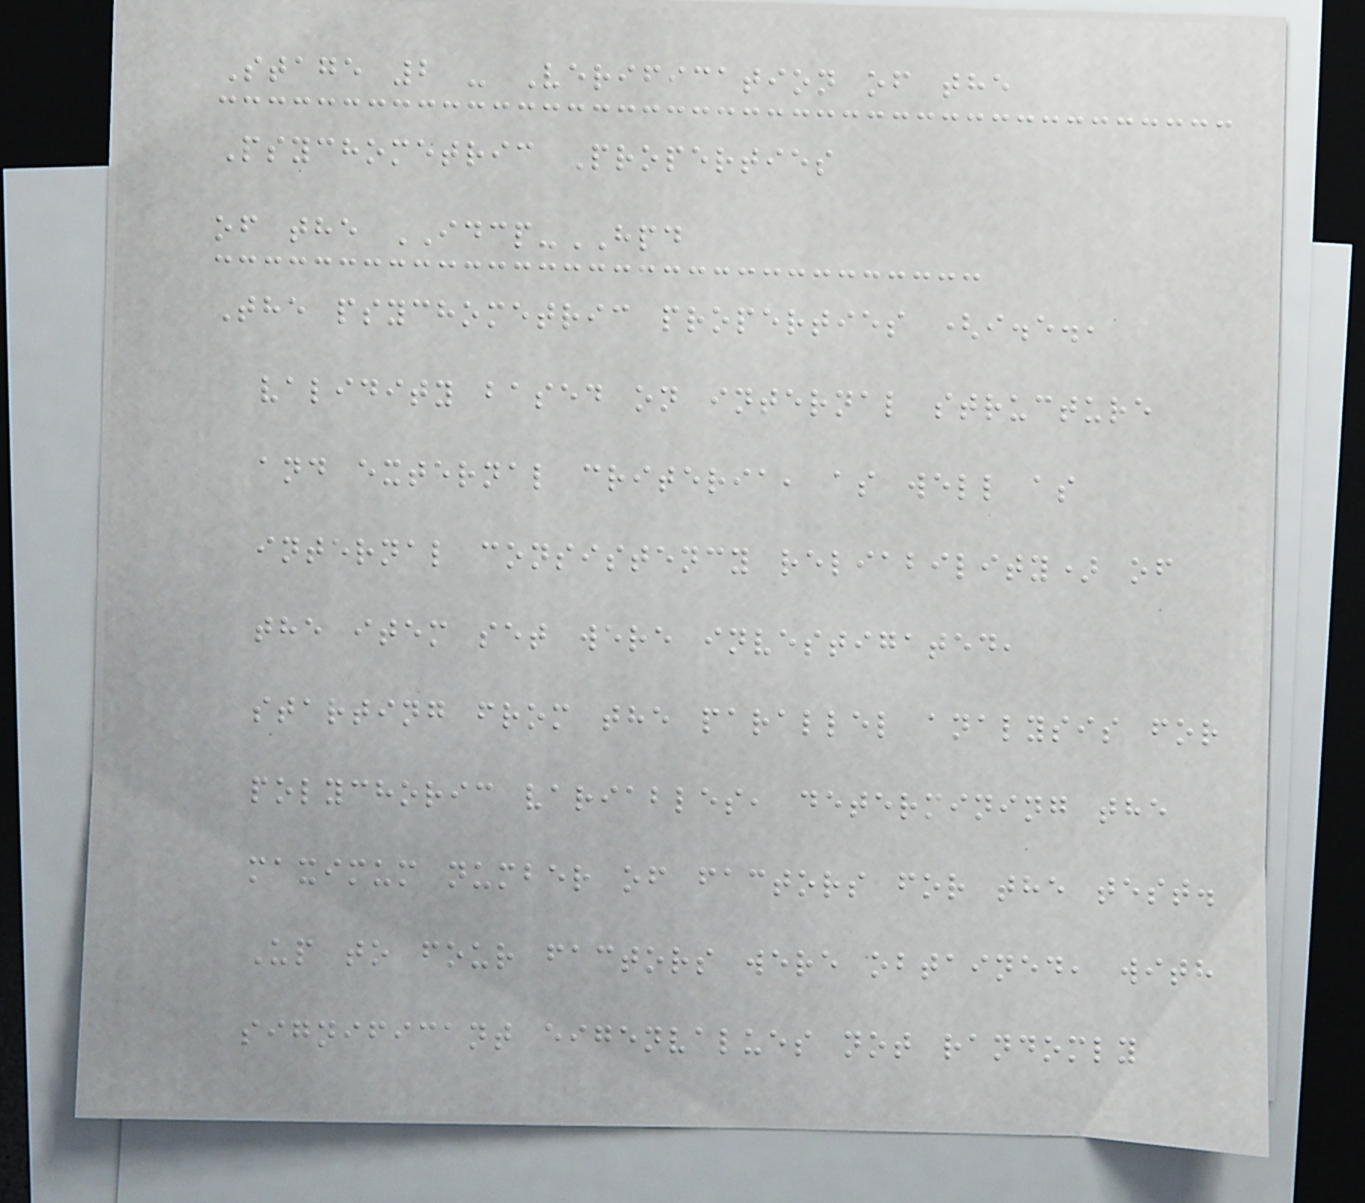Stage 2 - Verification of the
Psychometric Properties
of the IDCP-HPD
The psychometric properties (i.e.,
validity based on internal structure
and external criteria, as well as
internal consistency reliability) of
the item set were investigated,
starting from the parallel analysis for
polychoric variables, determining the
maximum number of factors for the test.
Up to four factors were obtained, with
significant eigenvalues not randomly
